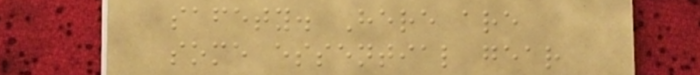safety. Here are
some essential gear
